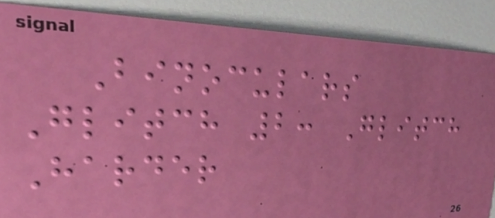Binoculars
Glitch 2: Glitch
Harder
